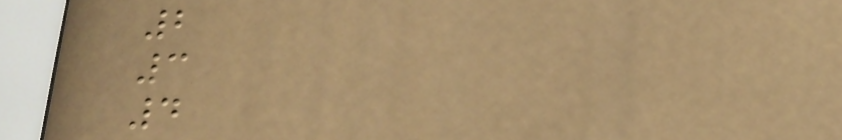2
3
4
